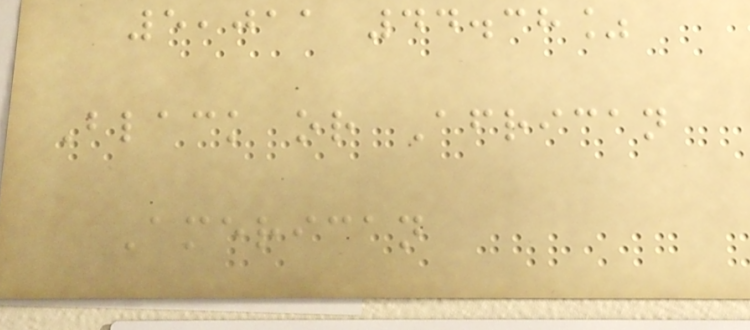5,011 44.38%
Black or African
American
